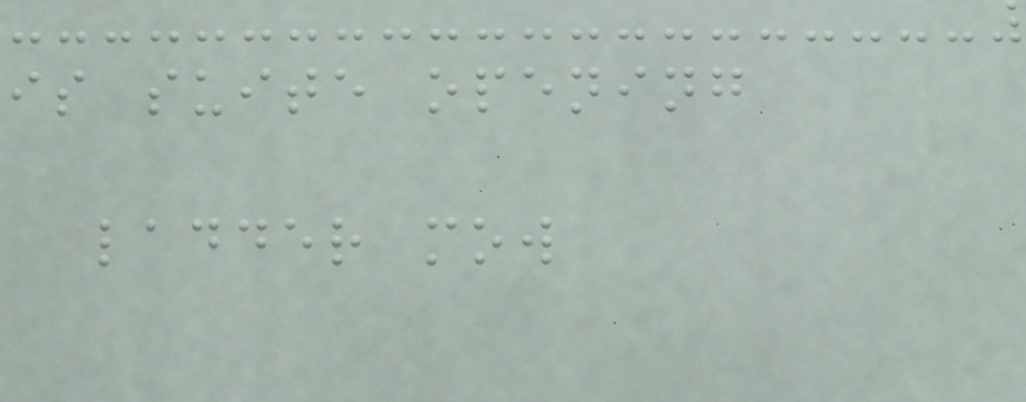is suite opening
ladder mow
